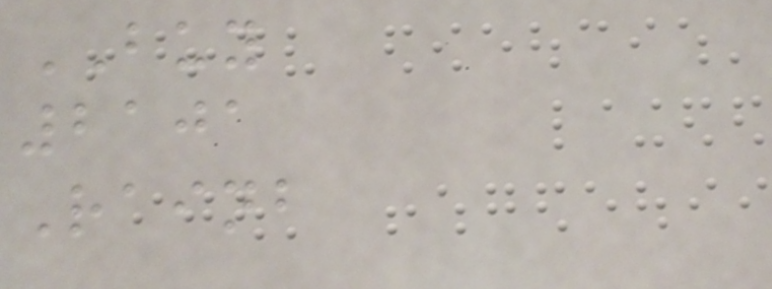BUY
2101
Rainb
